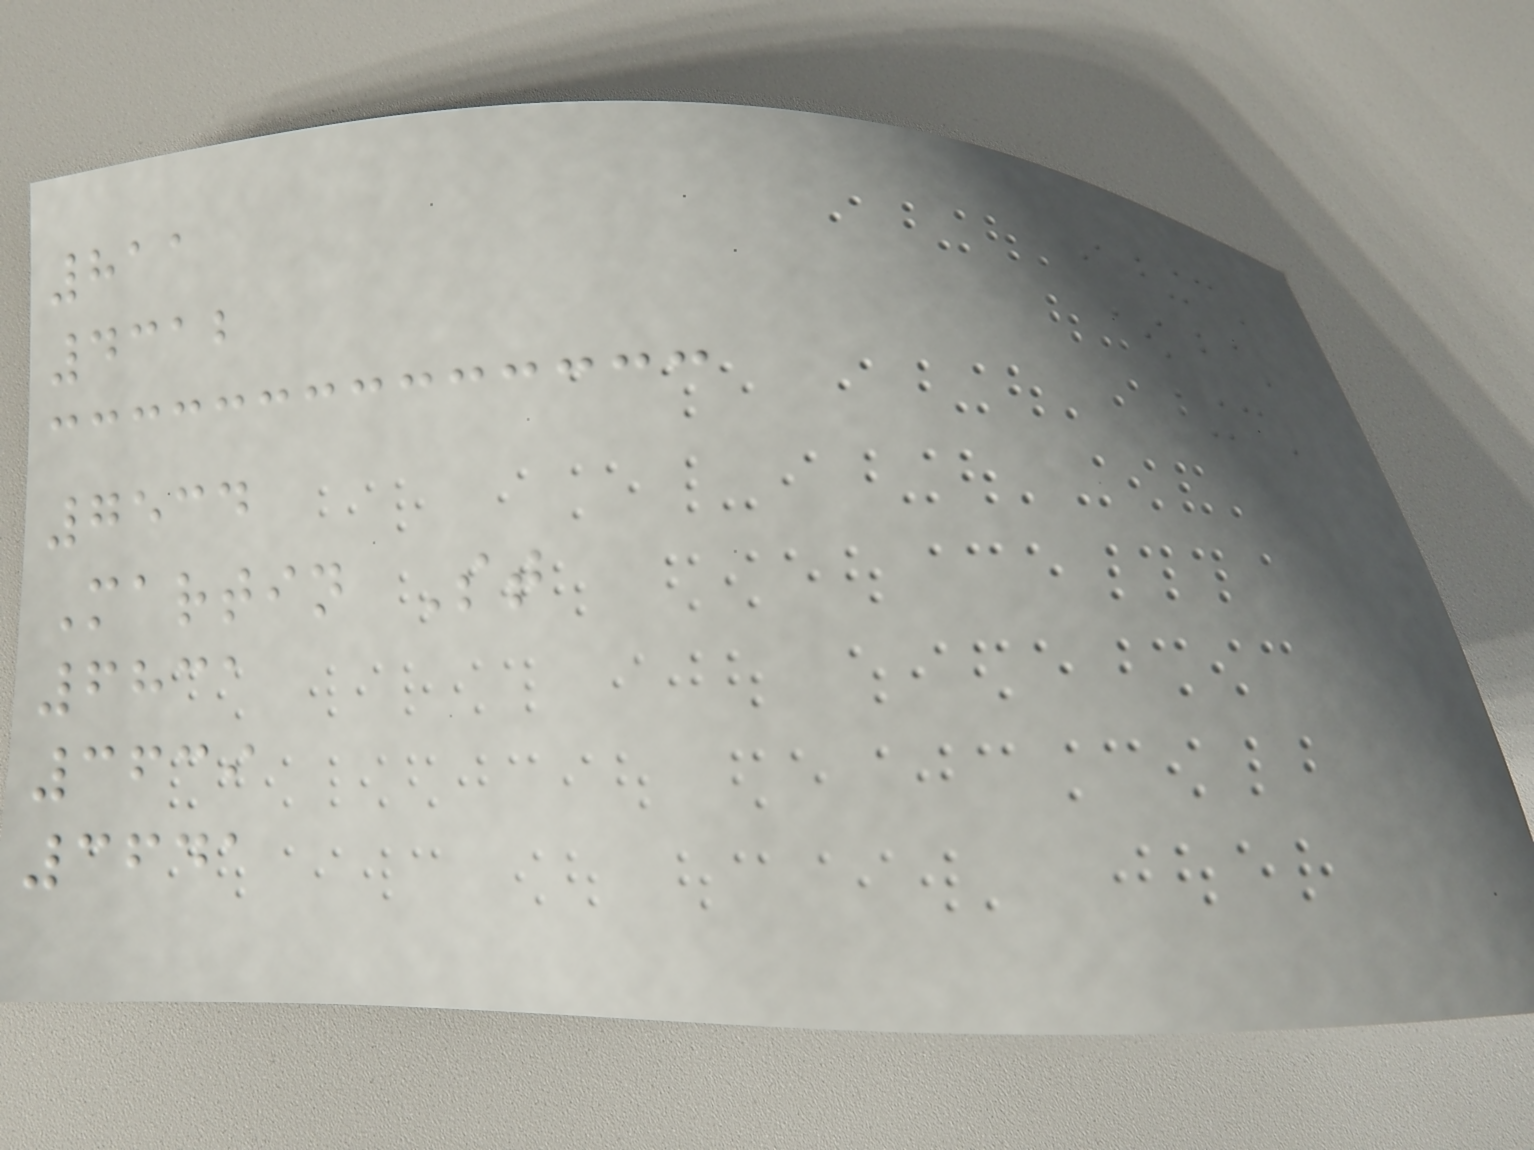811
4312
7534
Martin St
6831
3639
3641
